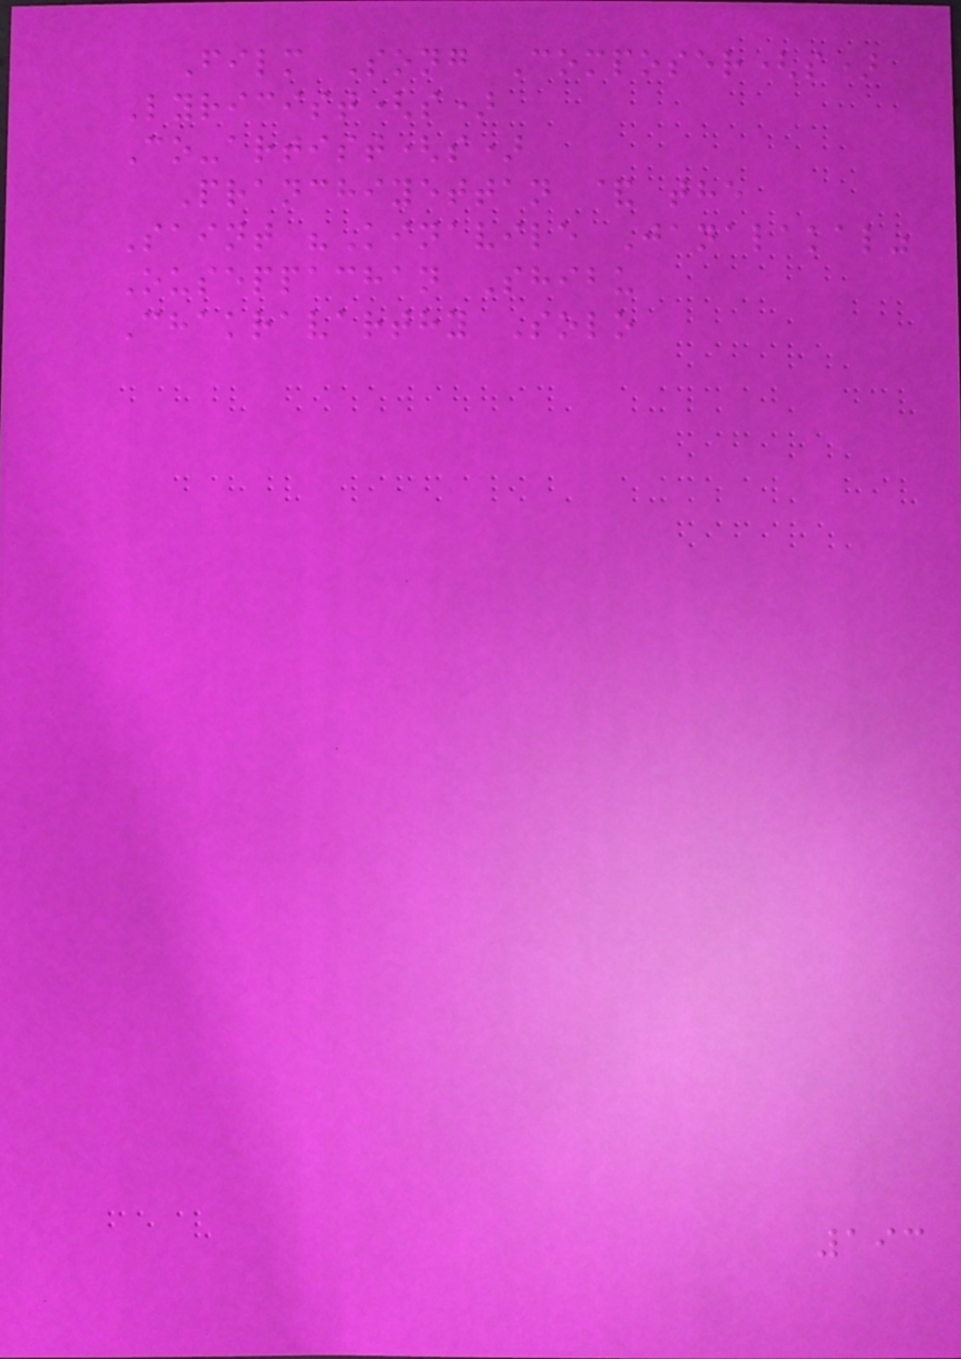Film Song Composer(s)
Lyricist(s)
Co-artist(s)
Pranchiyettan & the
Saint "Kinavile Janalakal"
Ouseppachan Shibu
Chakravarthy Solo
193
